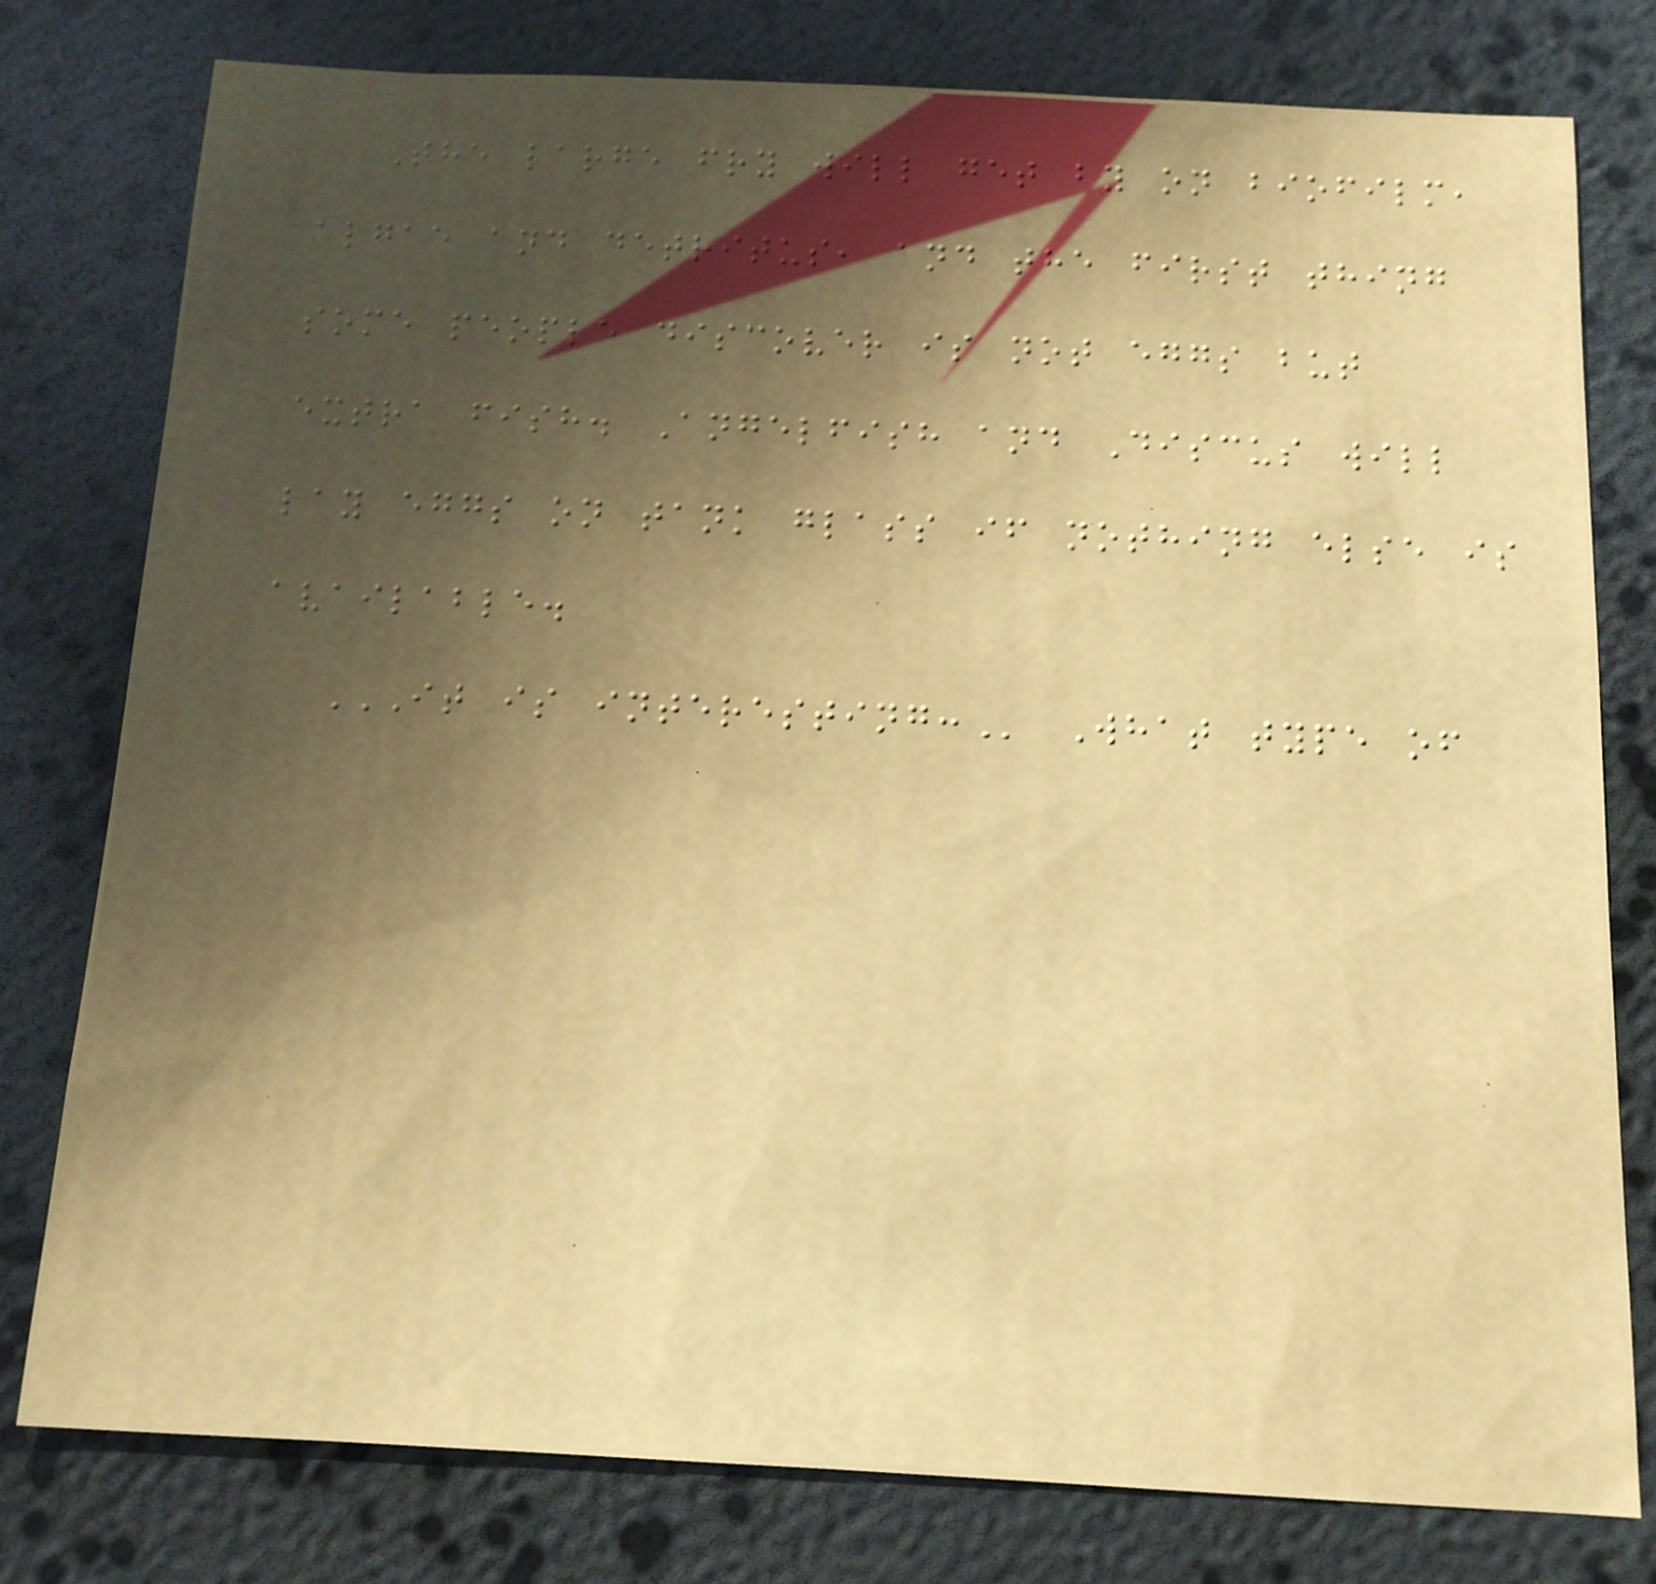The large fry will get by on biofilm,
algae and detritus, and the first thing
some people discover is not eggs but
extra fish. Angelfish and Discus will
lay eggs on tank glass if nothing else is
available.
IT IS INTERESTING: What type of
